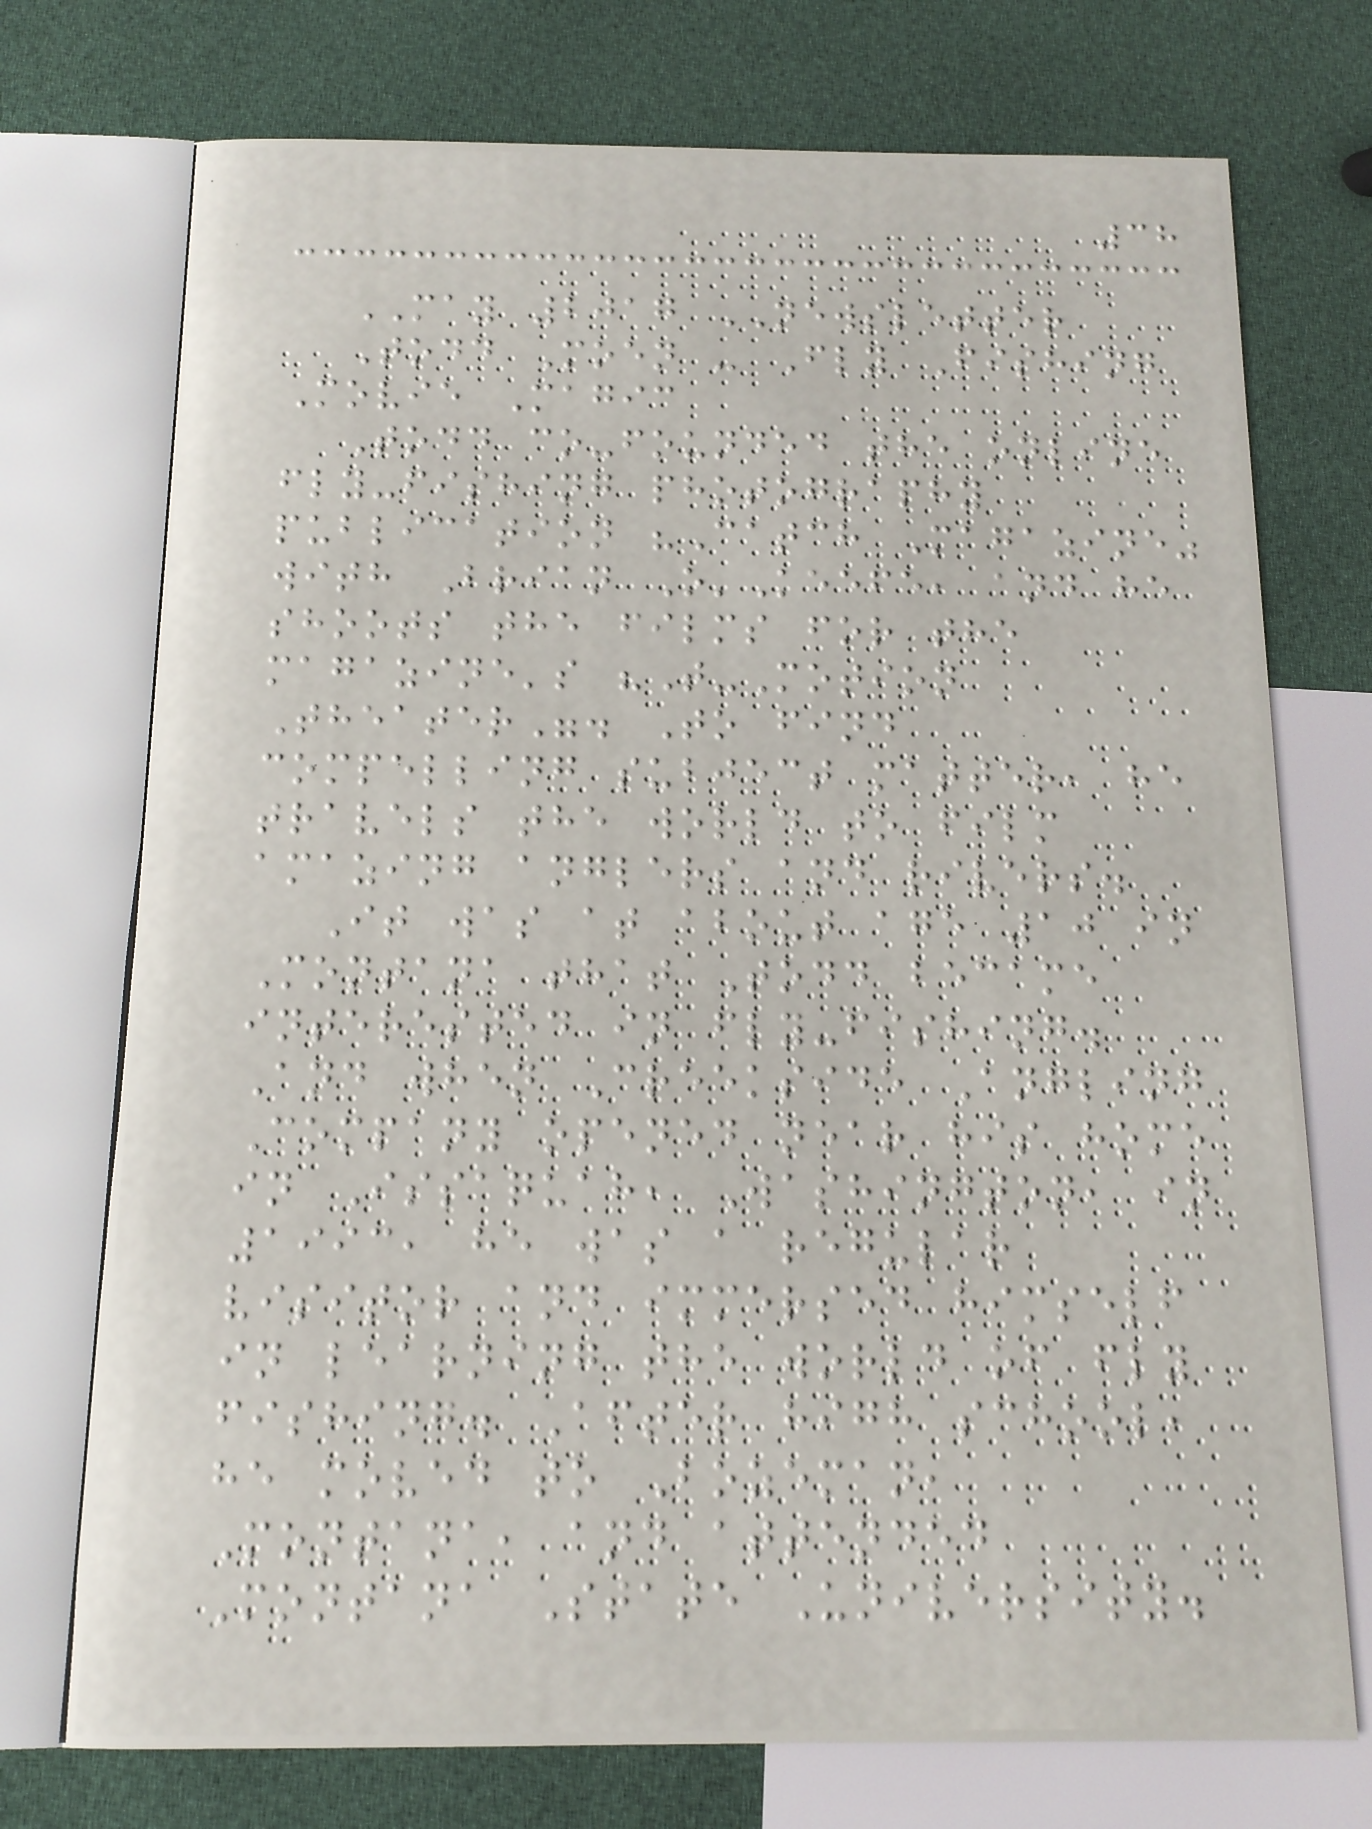38
MAY 2017 NEWSLETTER
Todd Moen - Fly Fishing
Movie Magic
Todd co-founded the online
fly-fishing photography
publication "Catch Magazine"
with Brian O'Keefe, and he
shoots the films for the
magazine's "T-Motion
Theater". To find
compelling subject matter, he
travels the world to film
amazing anglers and rivers.
It was at about age 10 in
Montana that Todd became
interested in fly-fishing.
And when Creekside Angling
Company opened near his home
in Issaquah, Washington, in
1993, he was a regular
visitor and immersed himself
in learning the world of fly
fishing. After high school,
he moved to Bozeman,
Montana, and attended
Montana State University.
